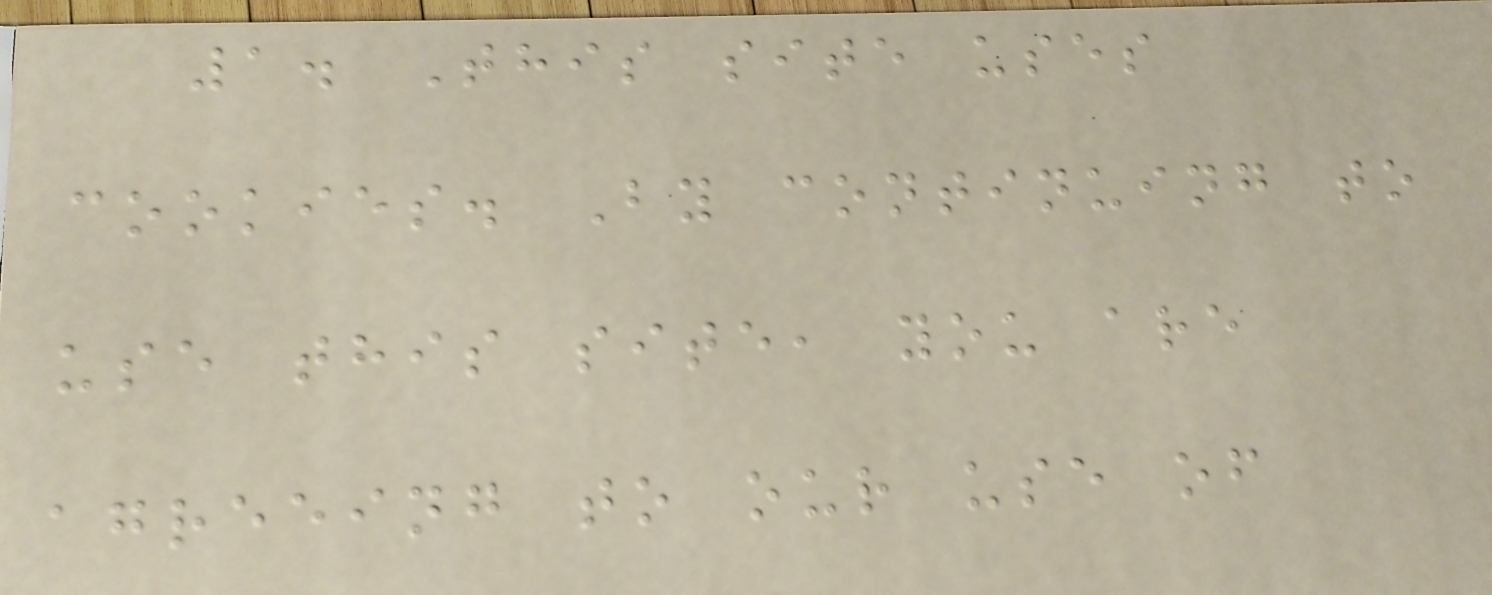1. This site uses
cookies. By continuing to
use this site, you are
agreeing to our use of
